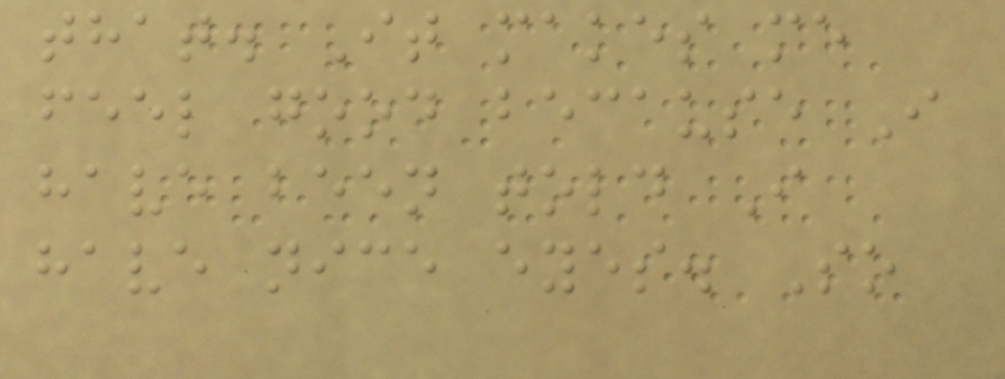that. It makes me
feel good because I
have been told I
have nice eyes. So
